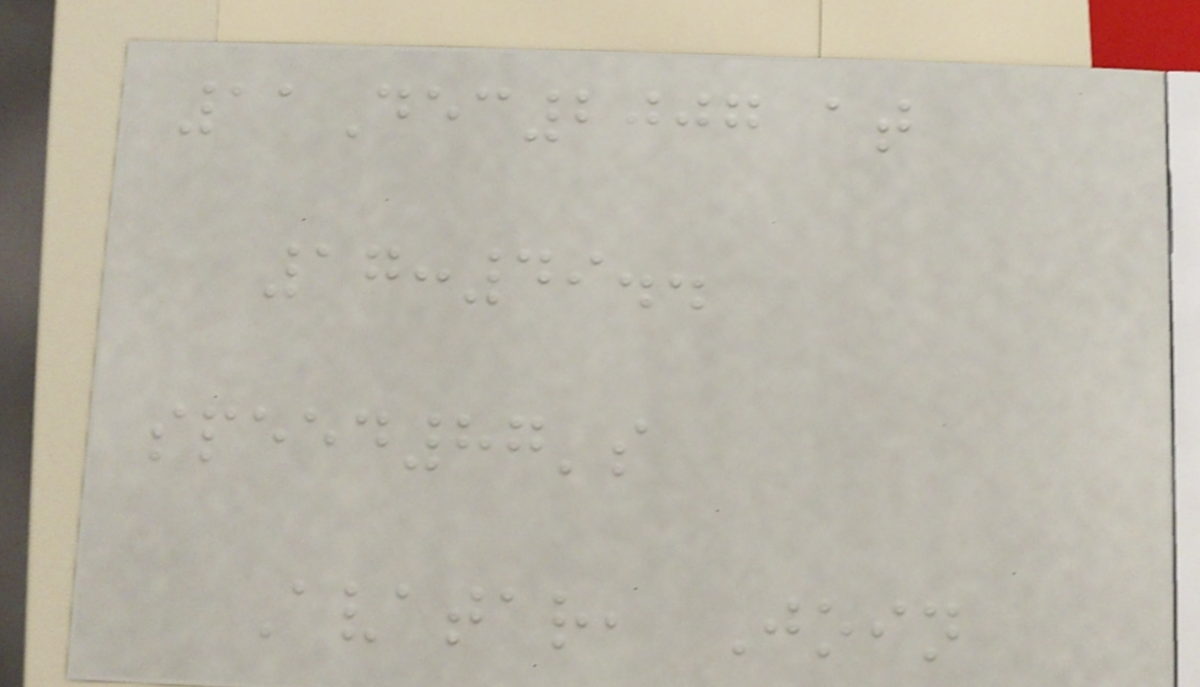11Dec2007 at
17:49..
speed87's
Avatar, Join
